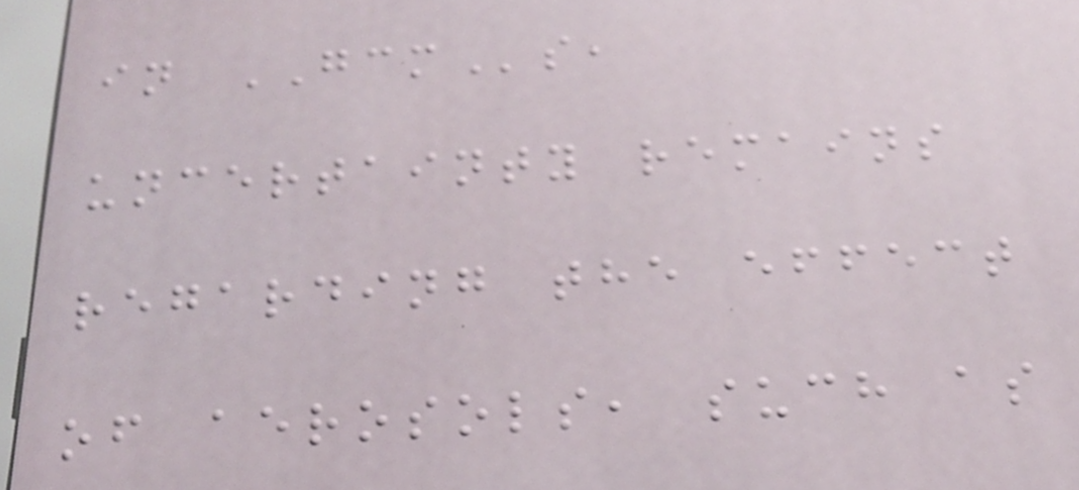in GCMs,
uncertainty remains
regarding the effect
of aerosols, such as
